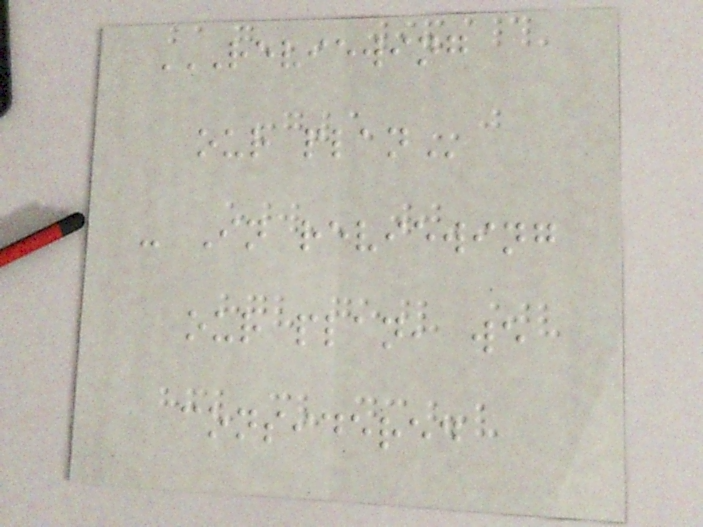REVIEWING
OUR PLAN
- In reviewing
our plan, we
considered
